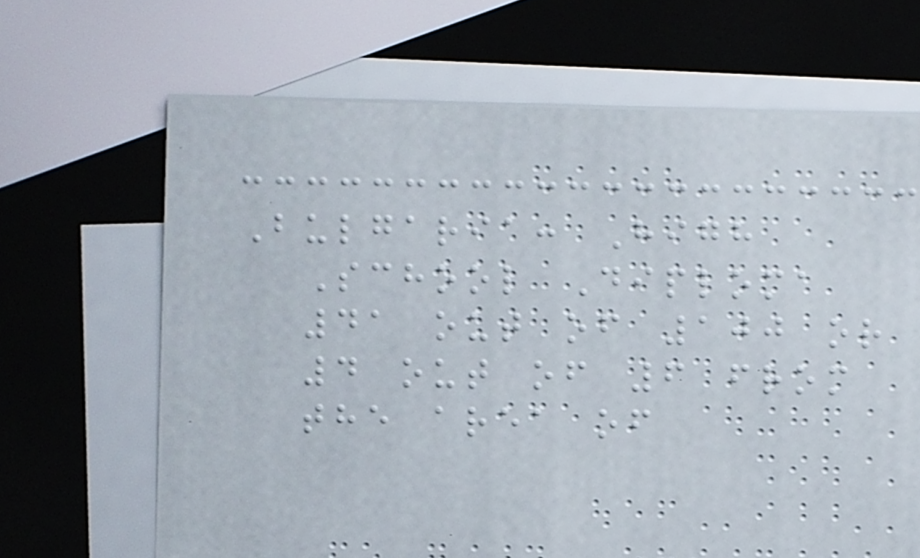Bulgaria: High
School Diploma
41 out of 100 or
4 out of 6 from
the area of
